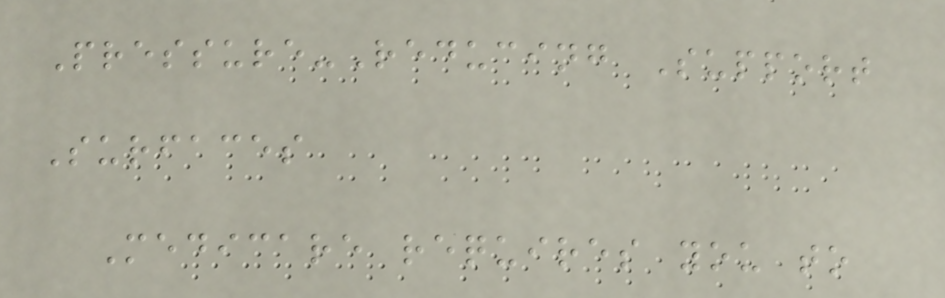Pressure-Reducing Support
Surfaces
Medicare requires you to
